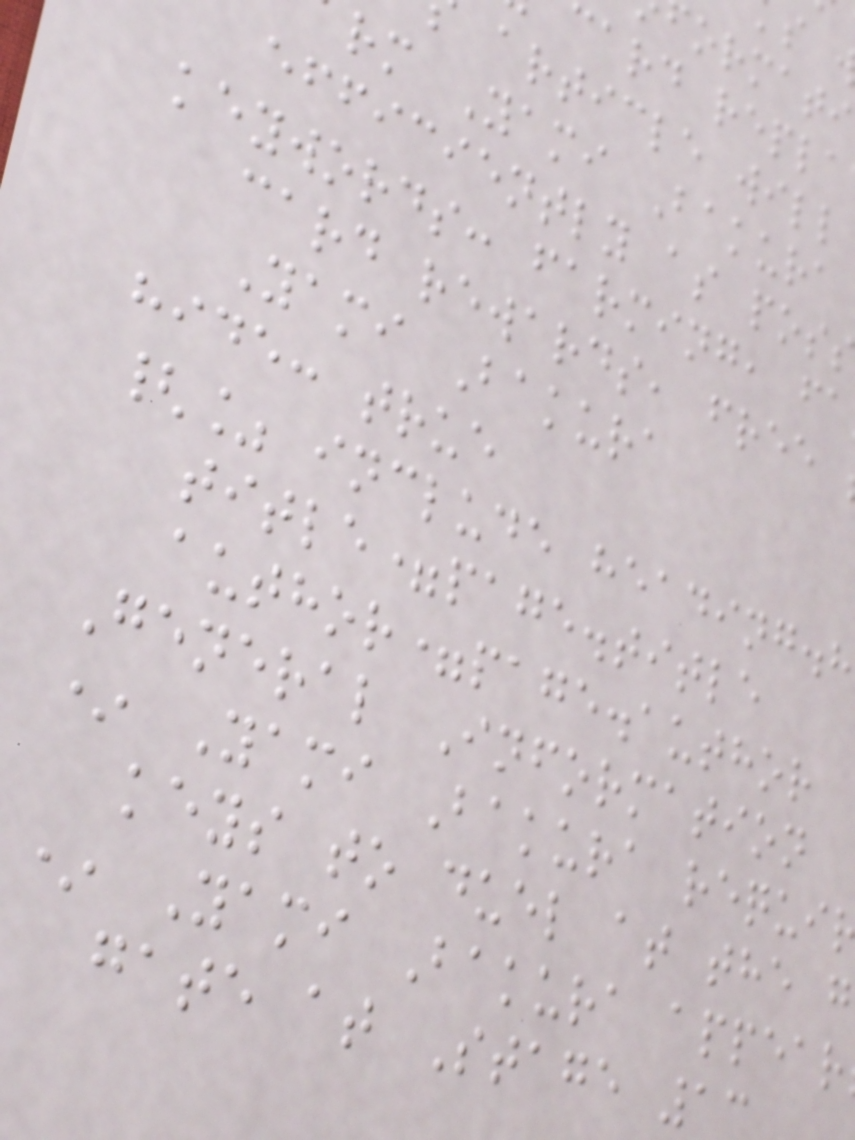card repla
article will
rm Yami Bakura
efficiently as pos
keywords: farming, fa
card rewards, free
Yami Bakura
hide: true
{% include heading.h
title=page.title
author=page.author
General Information
* Yami Bakura requi
keys to duel at the g
* Yami Bakura appear
gate at Stage 1
